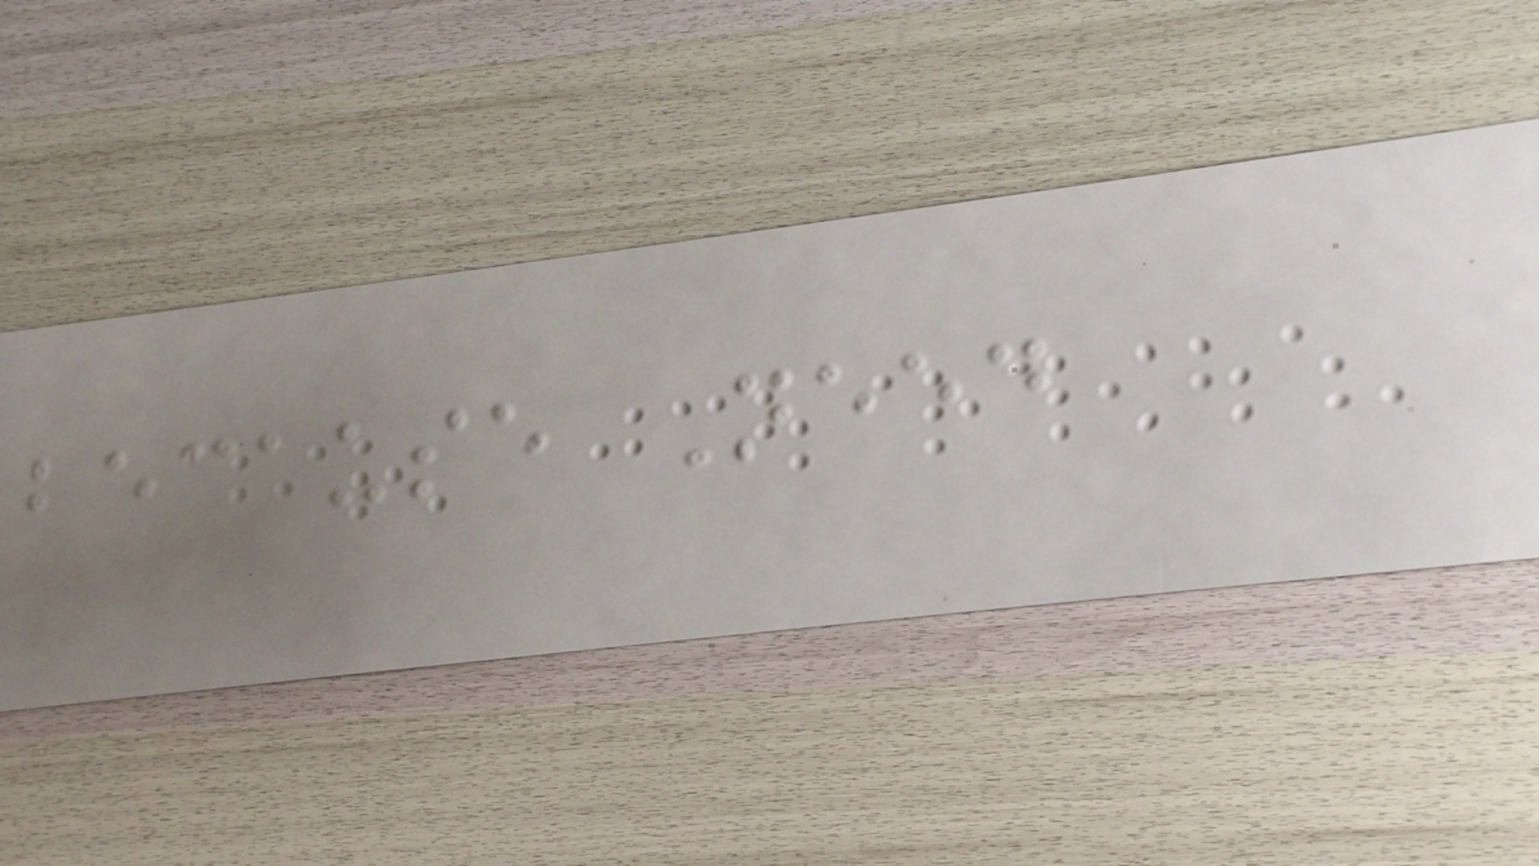because Need
